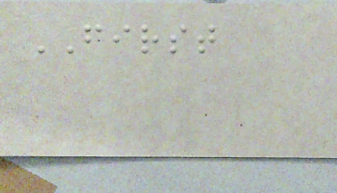FIRST
